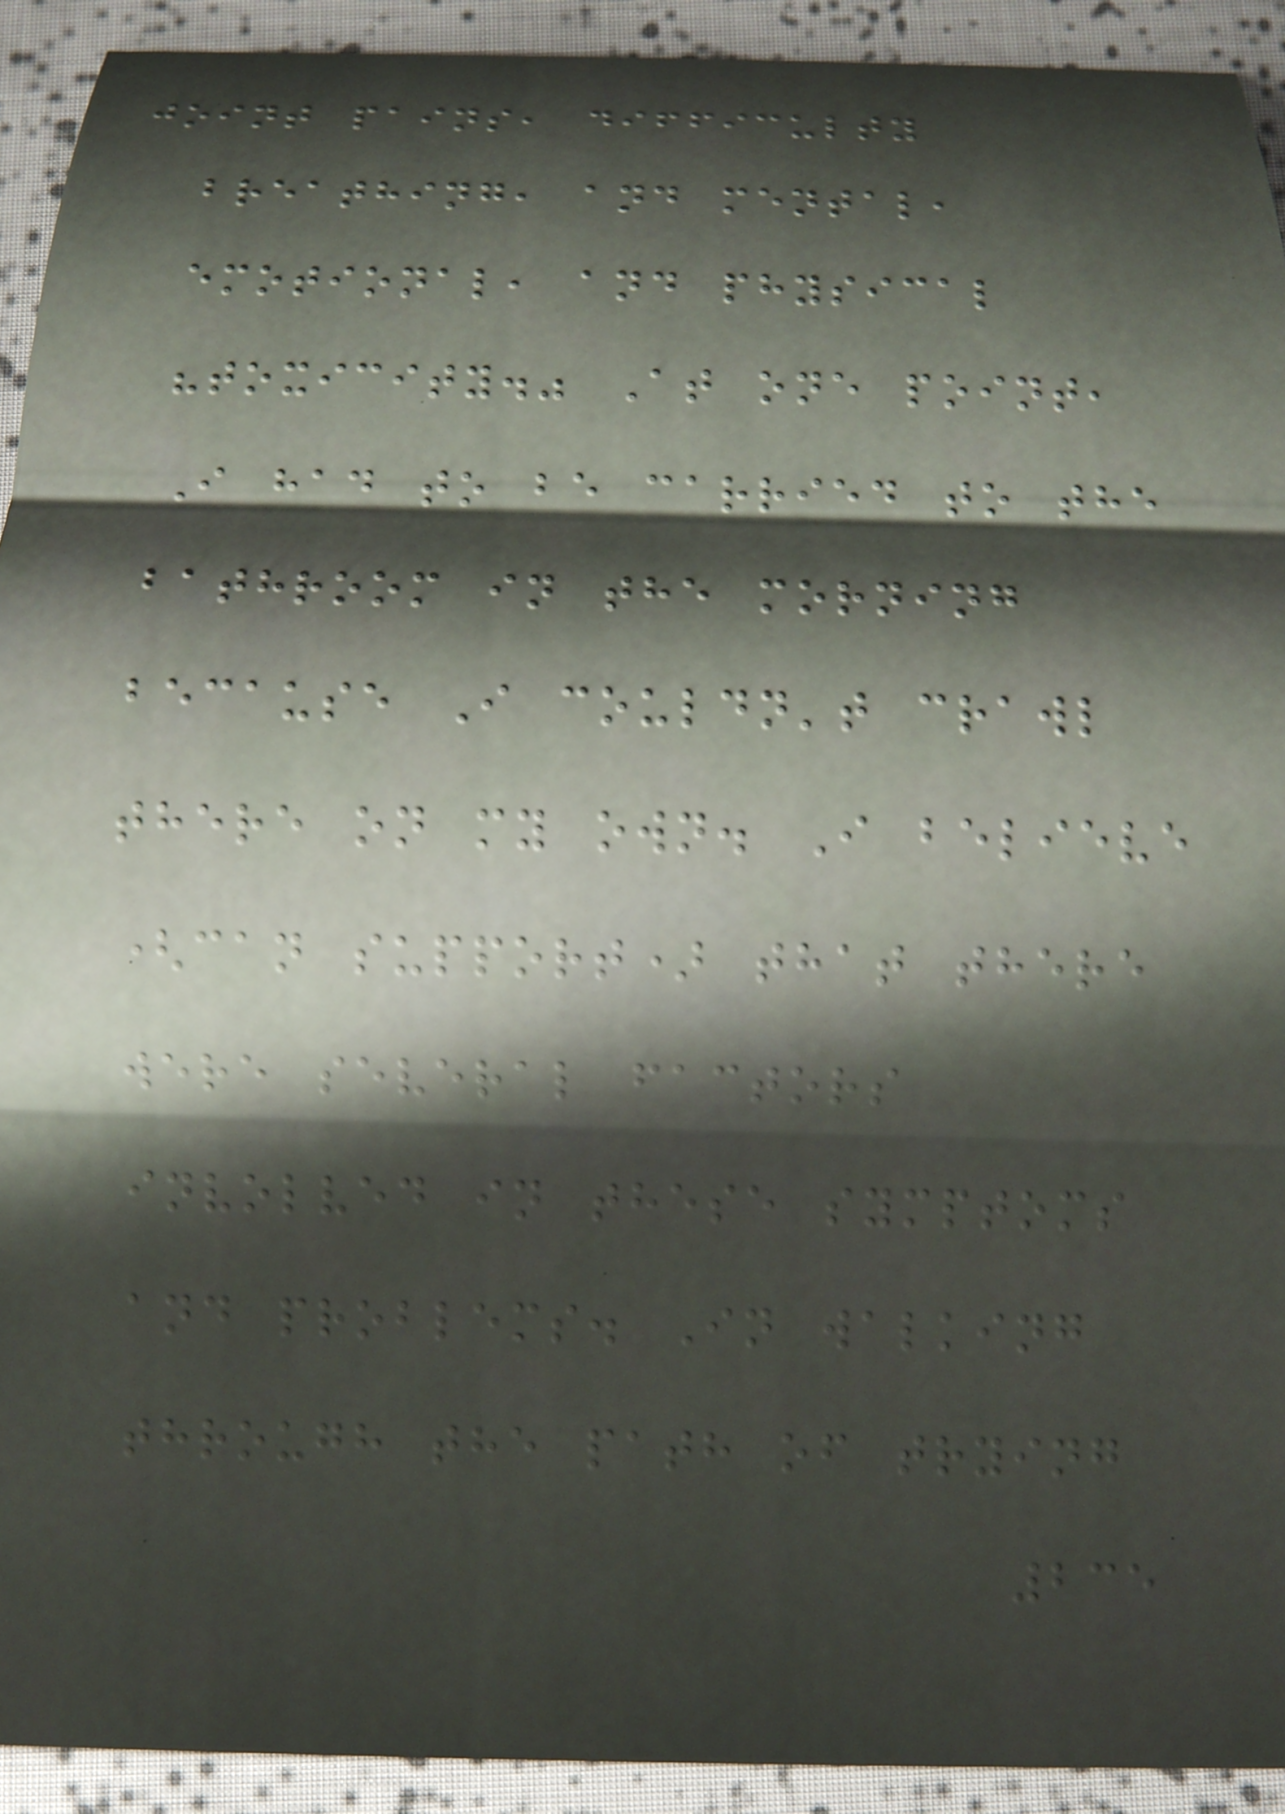joint pains, difficulty
breathing, and mental,
emotional, and physical
"toxicity." At one point,
I had to be carried to the
bathroom in the morning
because I couldn't crawl
there on my own. I believe
(can support) that there
were several factors
involved in these symptoms
and problems. In walking
through the path of trying
235
